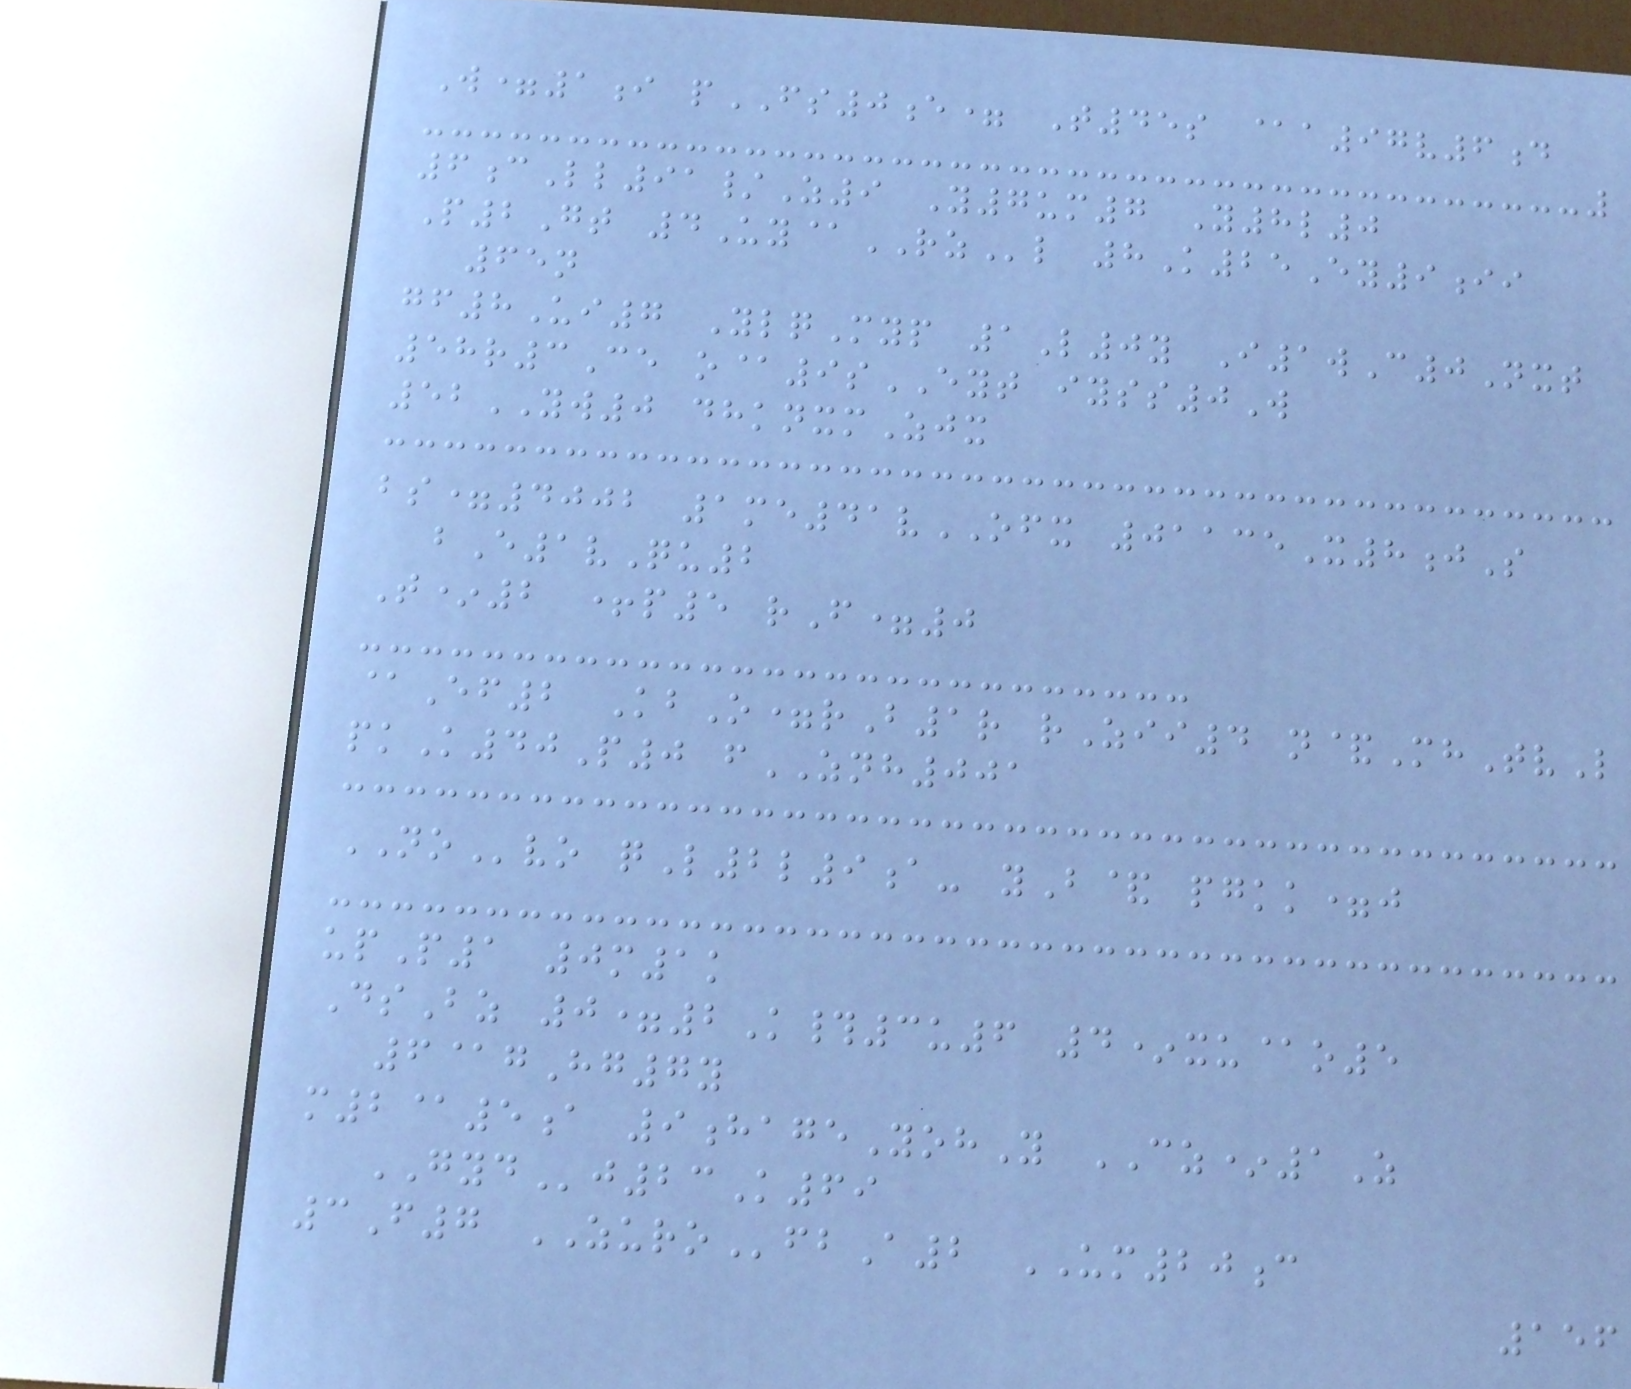W=1i pFS0e= T45s @a97v6d
6cLl91/Z9 Y7um7 Y8l0
P2Gt 4Uy@RZl 8K25Ey9ii
65n
gf8Ui7 YlqMyp 1L0y I1wC0Nxt
58r3Ce o@9sEYT iyss0W
52YW0 dhknxmZjx
bs=4002 1me41vOFX 01135X8jS
bE1vQu2
T*2 +p5 rF=0
@Ef2 KbO=rB1r rZii4 n&MhTvL
pkK40P0 fZNH001
NOvo qL2l9a- yB& pgkk=j
upP1 0m1k
DsBz 0=2K#3u6 4*xu@o5
6@gHg7y
m2@5a 9hageYohY CZ*1Z
GYDj23K69
3F7 ZUROfbA2 UM20c
156
